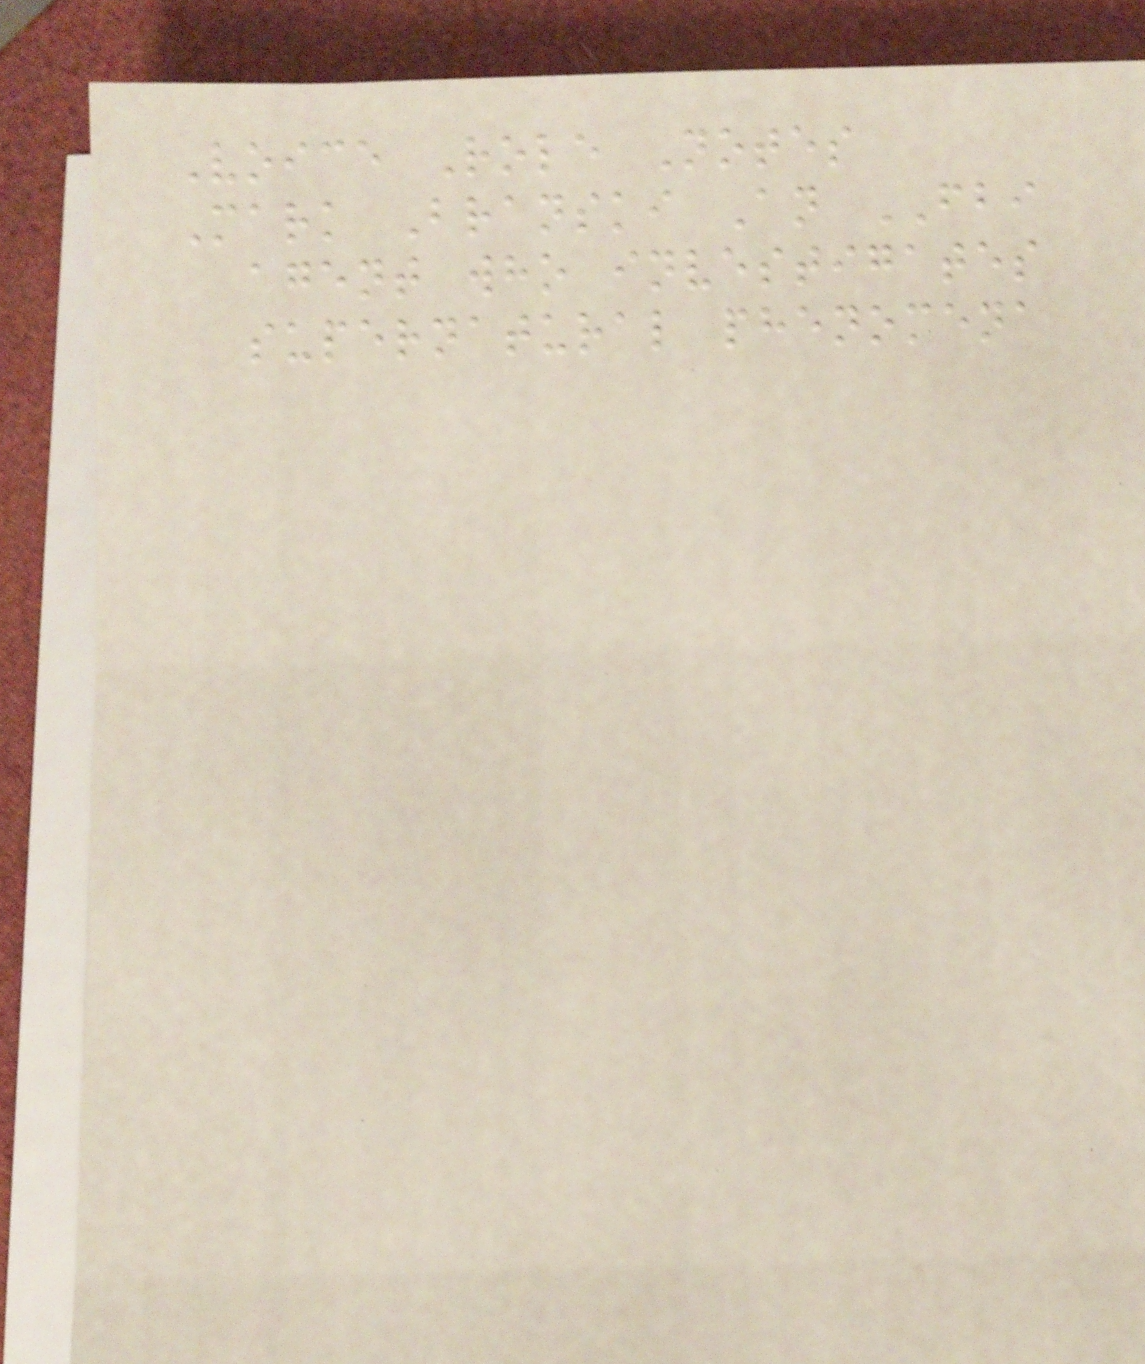Voice Role Notes
Mark Branski An FBI
agent who investigates
supernatural phenomena
